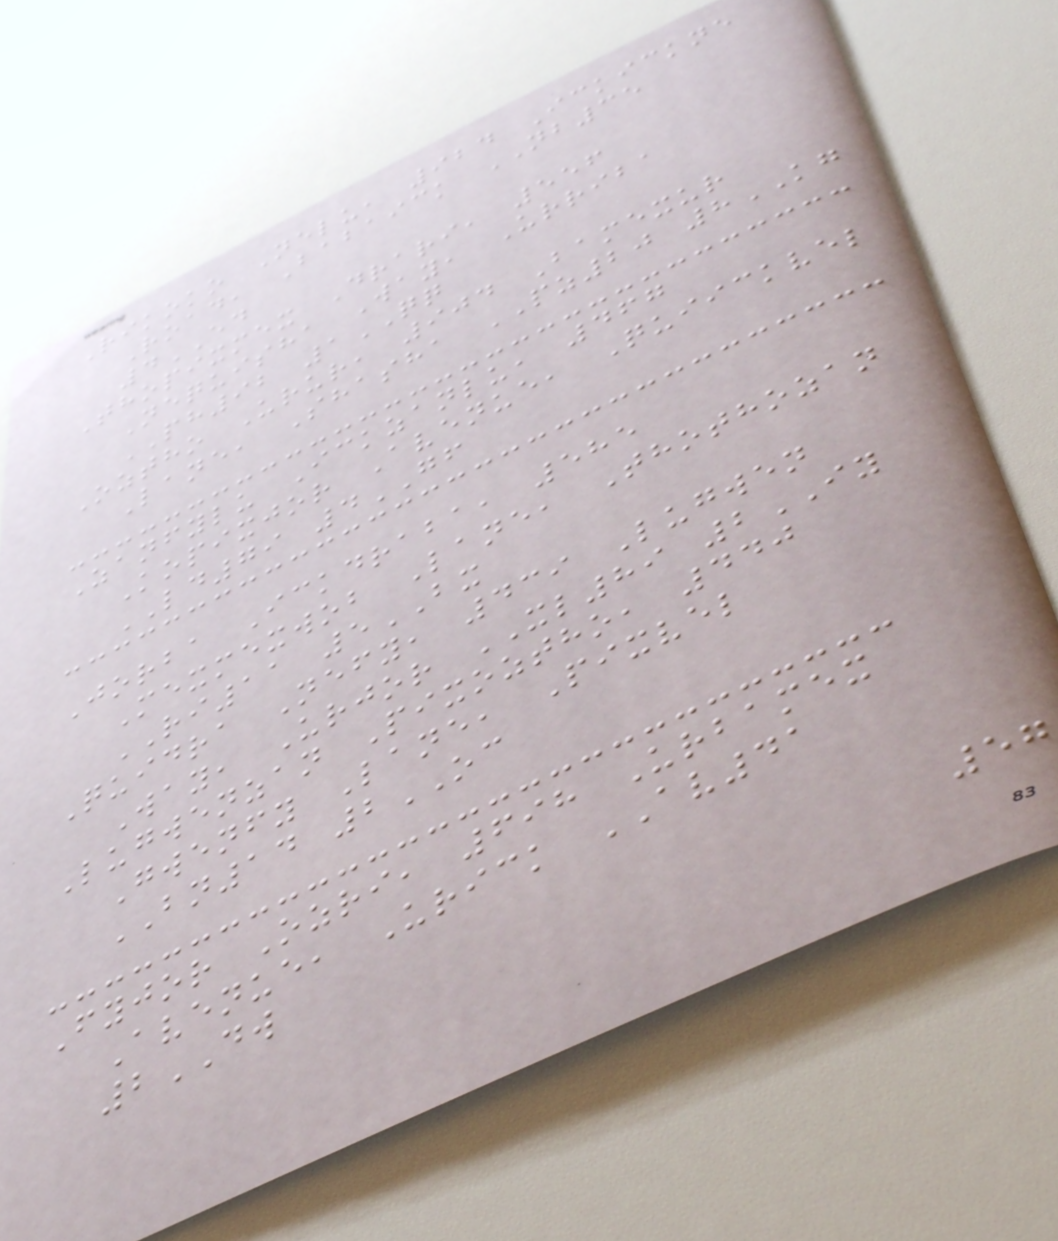Rikoko Nelu, 924 Ickickne
Road, Babaick NB35
4ED
Thopixmex Drari, 556
Nequisha Way, Urriba
PH92 1QQ
Oztho Urur, 904 Bamexur
Lane, Shasha PZ20 8KG
Zanfylu Ickzanlu, 467
Kopixjor Avenue, Quiickvel
LD79 4GF
Jorba Ickdraba, 585
Mexmexwob Lane, Thothozan
RI11 5BX
Quidra Nefy, 439 Lugwen
Way, Urjor XL89 2IY
Lugwenzan Pixoztho, 440
Gwenfy Lane, Pixvel
BN14 2OC
Fyjor Ozri, 698 Urbamex
Avenue, Urick AV41
2DW
57
